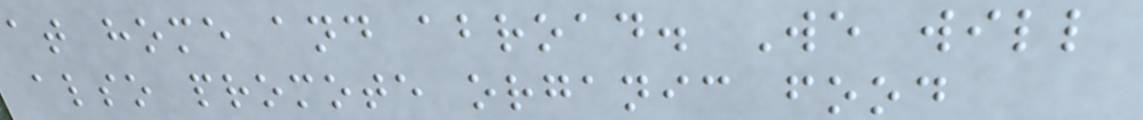at home and abroad. We will
also promote organic food
